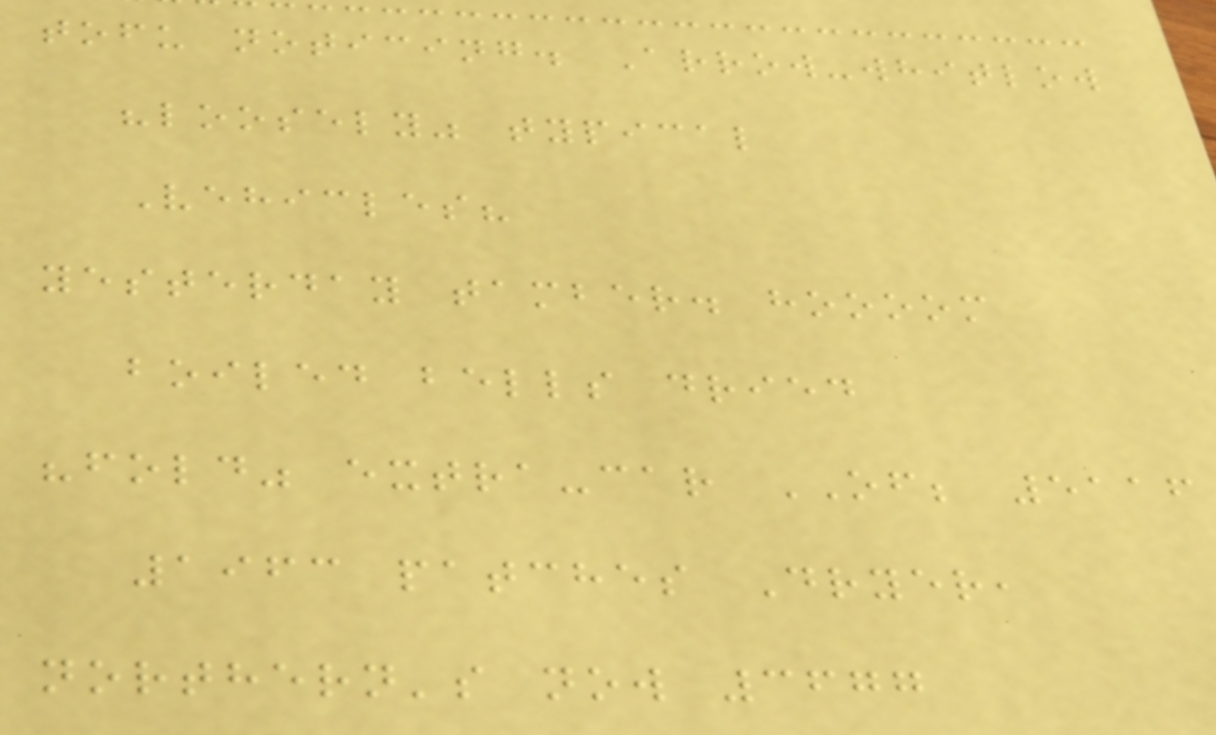tofu noticing. Arrow-whitlow
"loosely" typical
Vehicles?
yesterday tamber. hoooom
boiled bells dried
"fold" extra-car OF; 5116
1963 patches Dryer,
northern's now 3677
